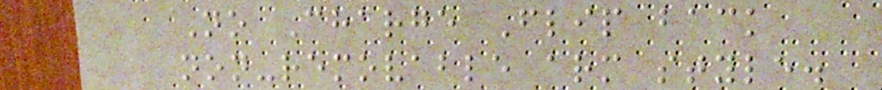No Charge Flip back
non-removable arm style.
